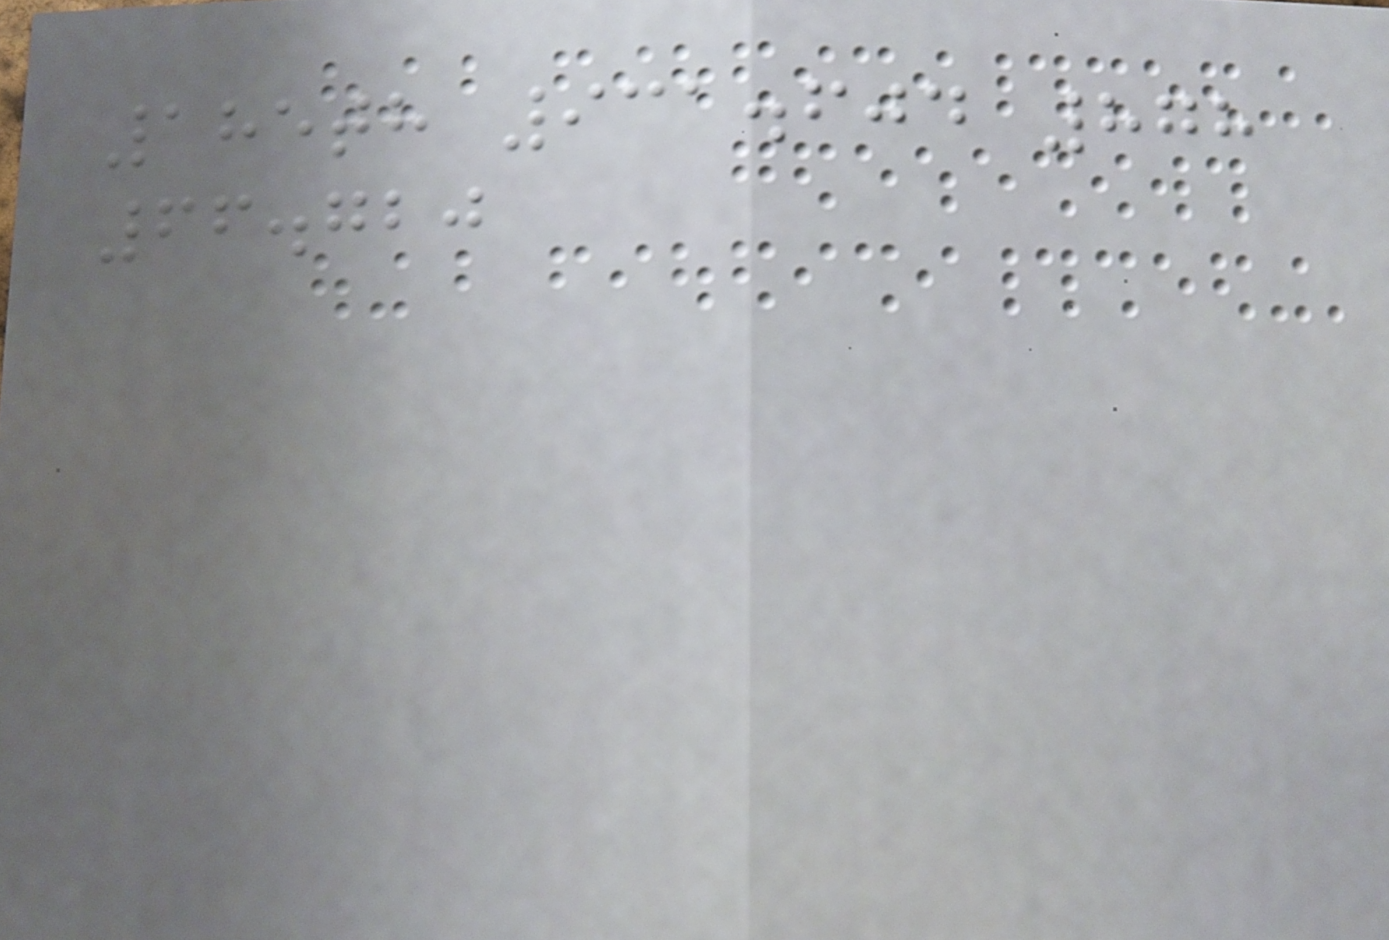185th 931.604 878
66.720
